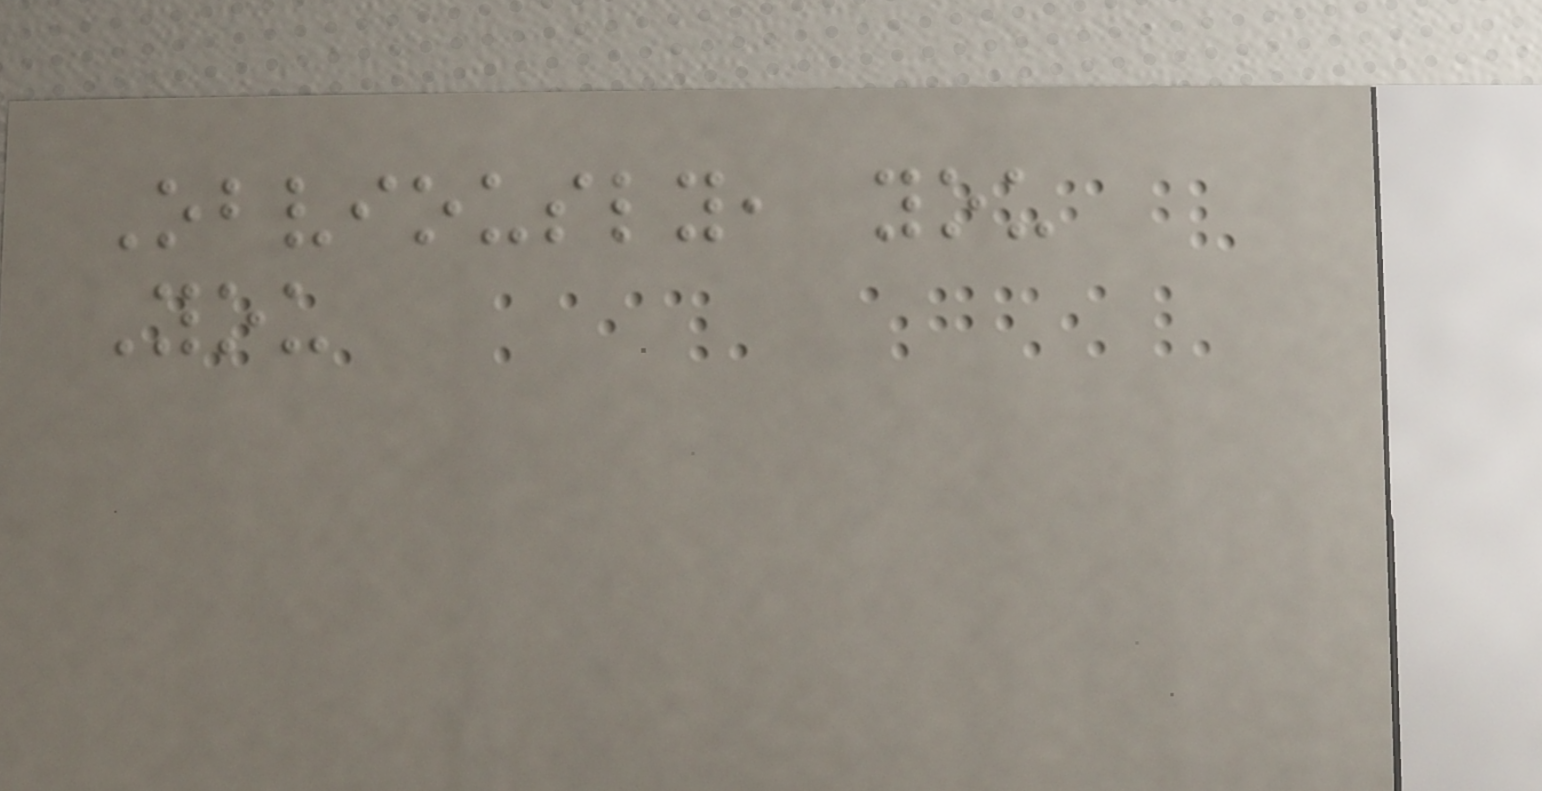Obviously, you
You
